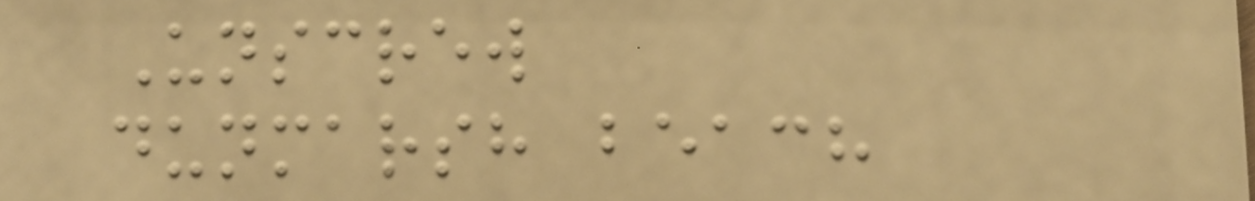Unscrew
dunmarsh beach
